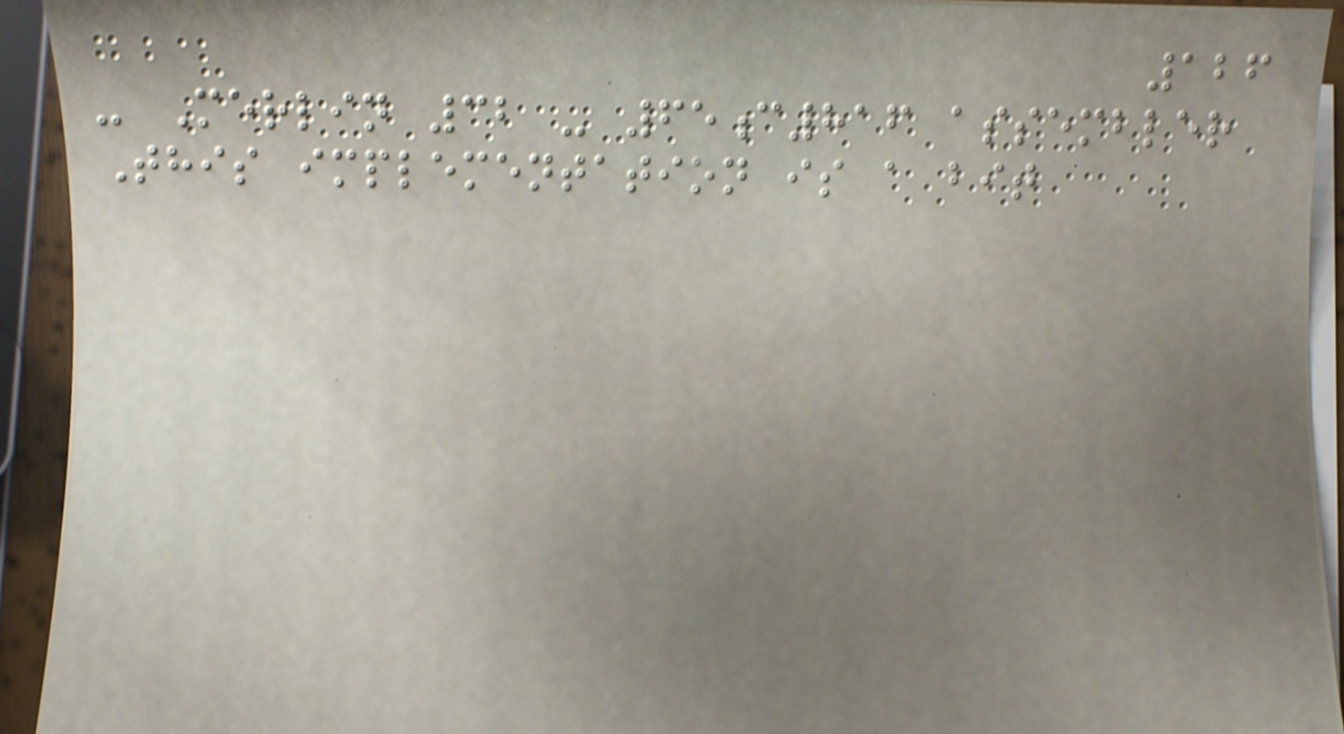126
- Merlin 32 - 65c816 assembler
This implementation is a bit
